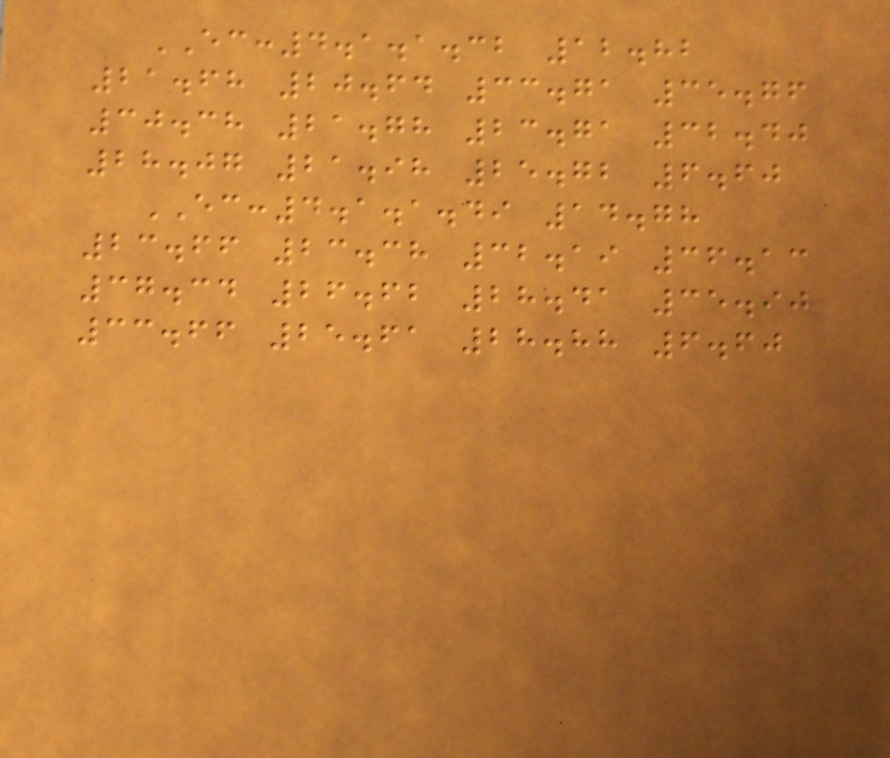EC:4.1.1.32 12.82
21.68 20.64 33.71 35.76
30.38 21.78 23.71 32.40
28.07 21.98 25.72 6.60
EC:4.1.1.49 14.78
23.66 23.38 32.19 36.13
37.34 26.62 28.41 35.90
33.66 25.61 28.88 6.60
